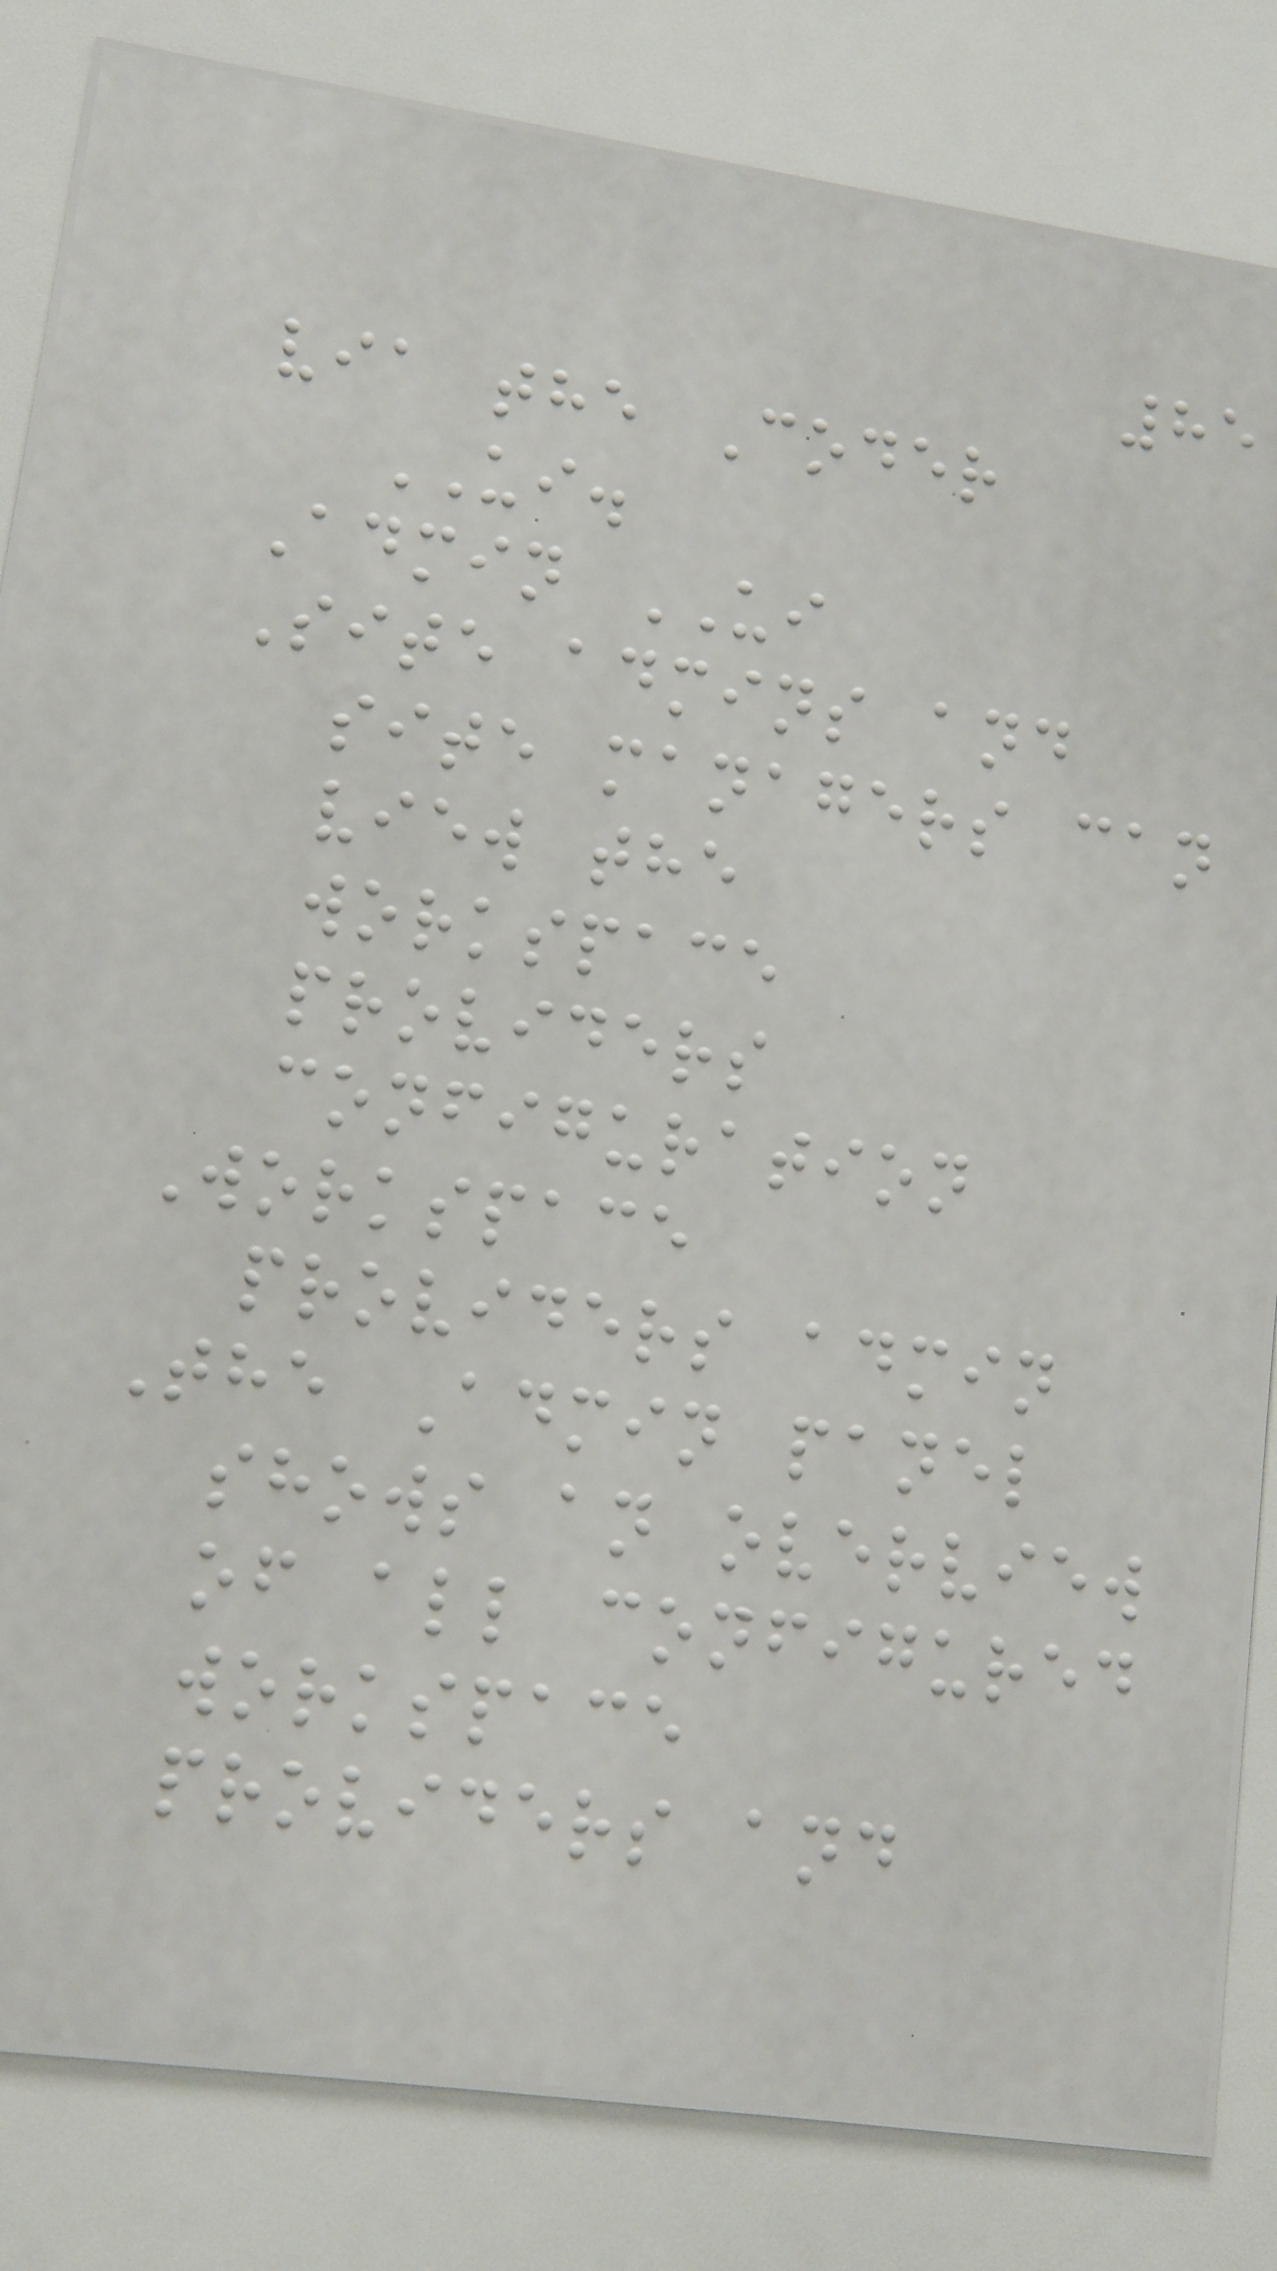85
via the Coder
UI.
Admin UI
Site admins and
site managers can
view the
workspace
providers
configuration
Workspace
providers admin
The Admin panel
shows an overview
of all configured
workspace
providers and
